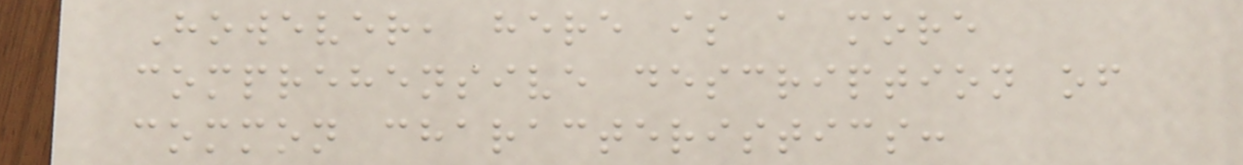However, here is a more
comprehensive description of
common characteristics:
